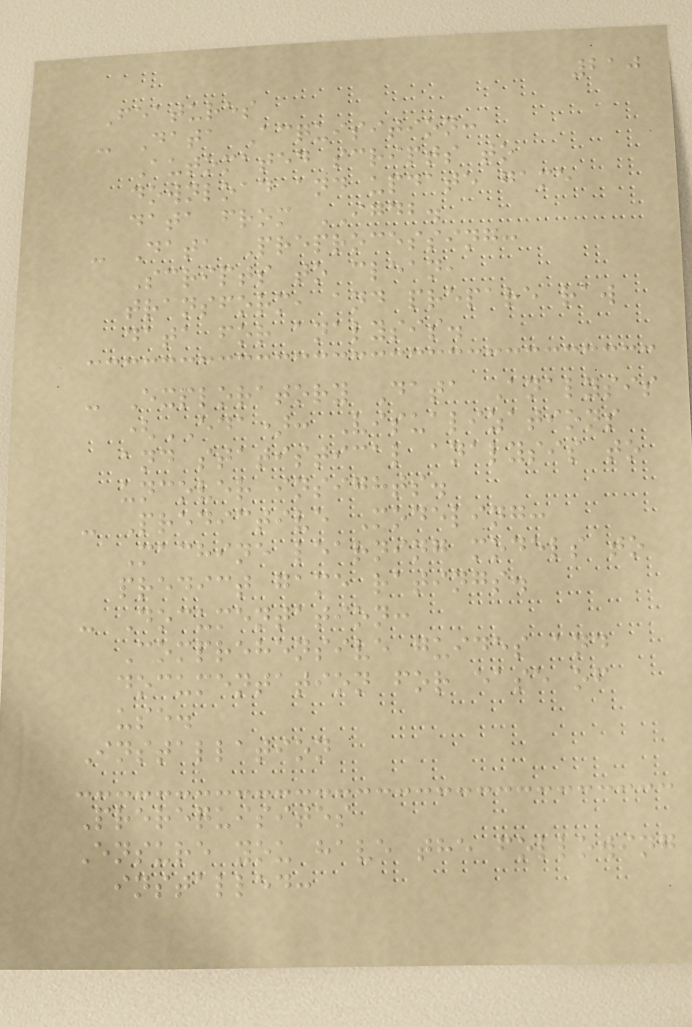210
Features
- Data Acquisition:
Automated scripts to
download and update game
data from IGDB.
- Data Preprocessing:
Scripts to clean,
transform, and prepare raw
data for analysis.
- Exploratory Data Analysis
(EDA): Visualizations
and statistical analysis to
uncover insights.
- Predictive Modeling:
Machine learning models to
predict game ratings.
- Documentation:
Comprehensive guides and
documentation for ease of
use.
Installation
Prerequisites
Ensure you have the following
installed:
